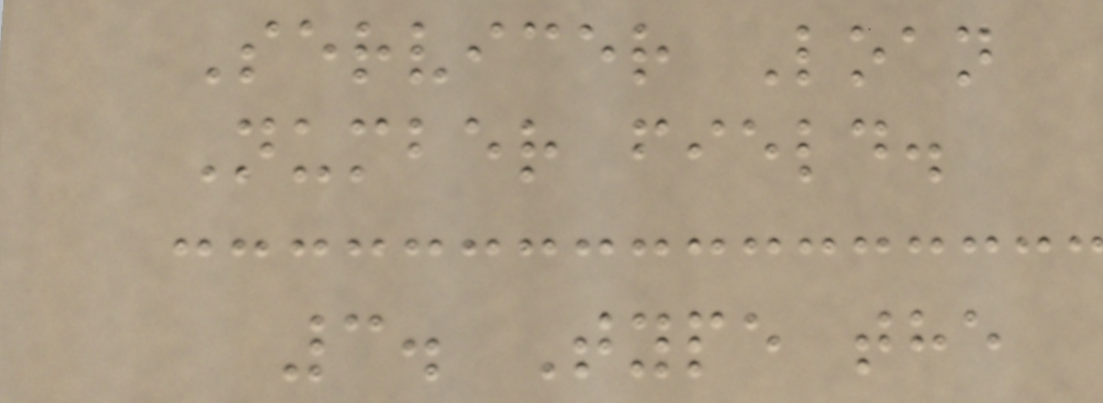Servicer Loan
Number field.
3. Type the
